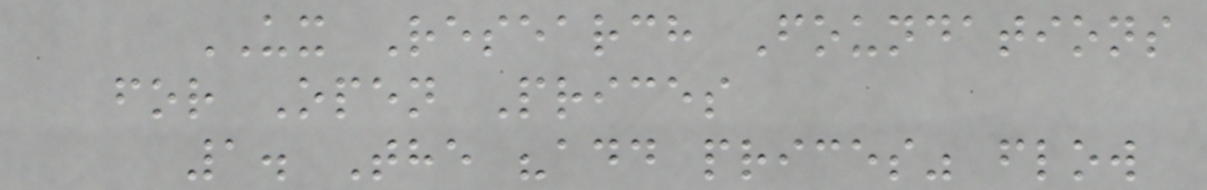UX Research Foundations
for Open Prices
1. The "add prices" flow
